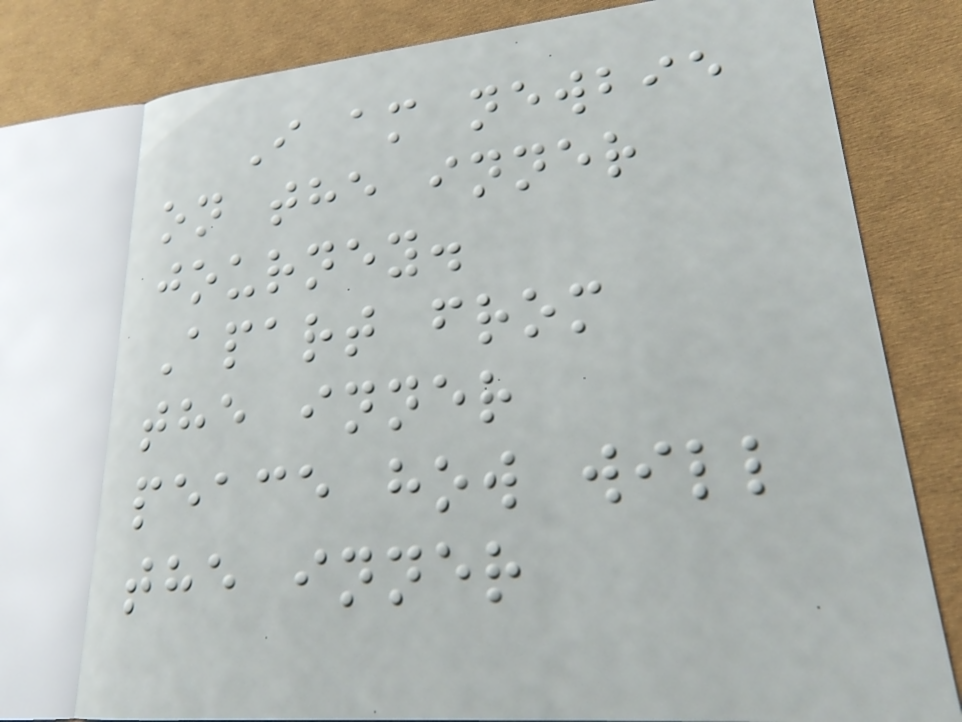I am newbie
on the inner
journey.
Apart from
the inner
peace how will
the inner
